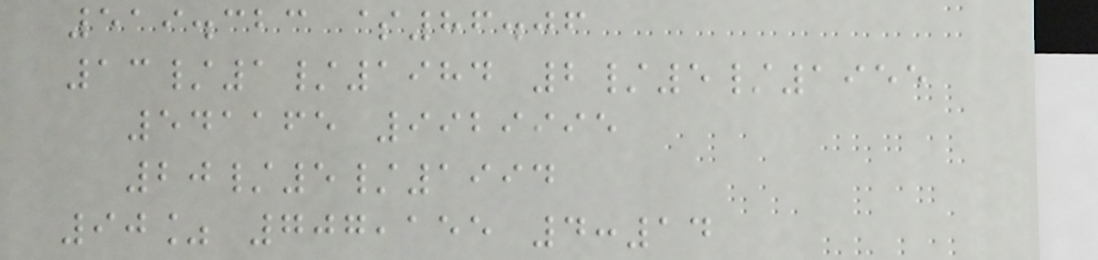519.323 $86.06
13/1/1984 2/5/1955
541165 9929995
20/5/1994
90% 707,155 4:14
